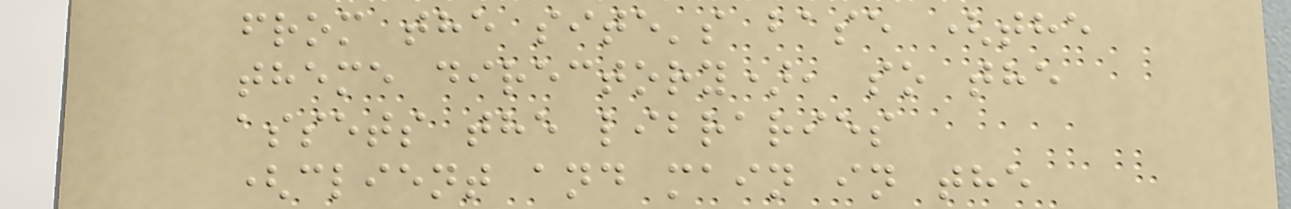from the site's base (the
theme directory), so the
assets the libraries
(client and main in the
